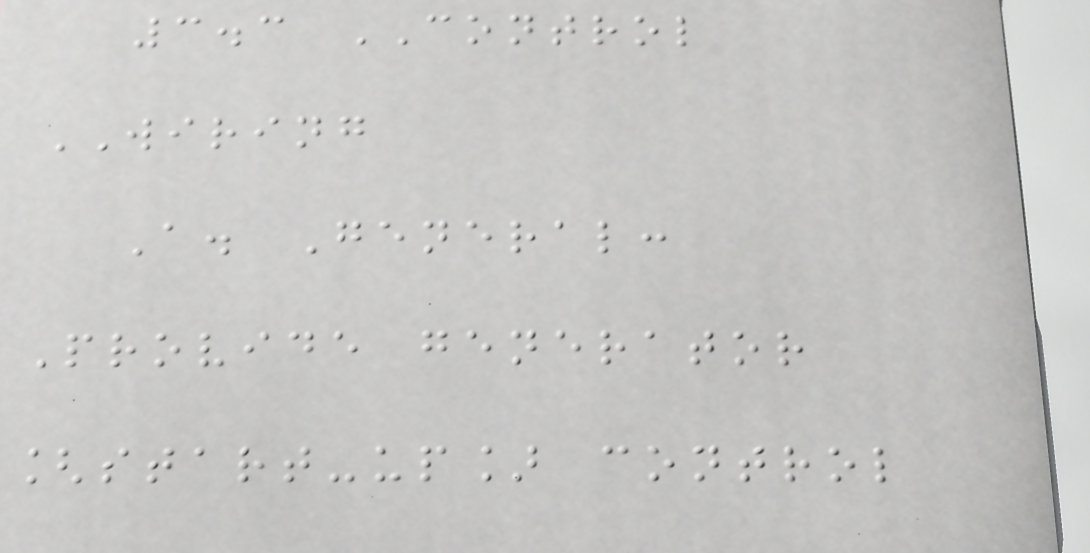3.3 CONTROL
WIRING
A. General:
Provide generator
[start-up] control
